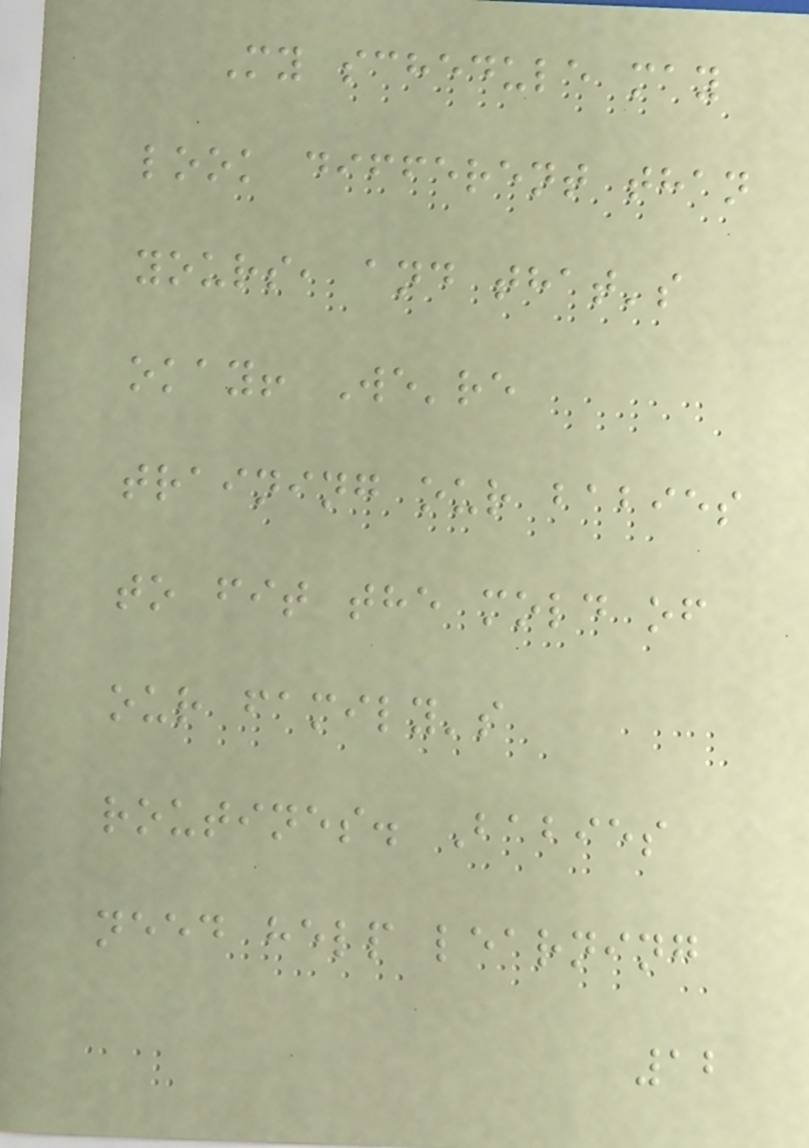My schedule may
look different than
yours, and that's
okay! We're
training our babies
to fit the mold of
our family's
routines. Babies
need help learning
12
